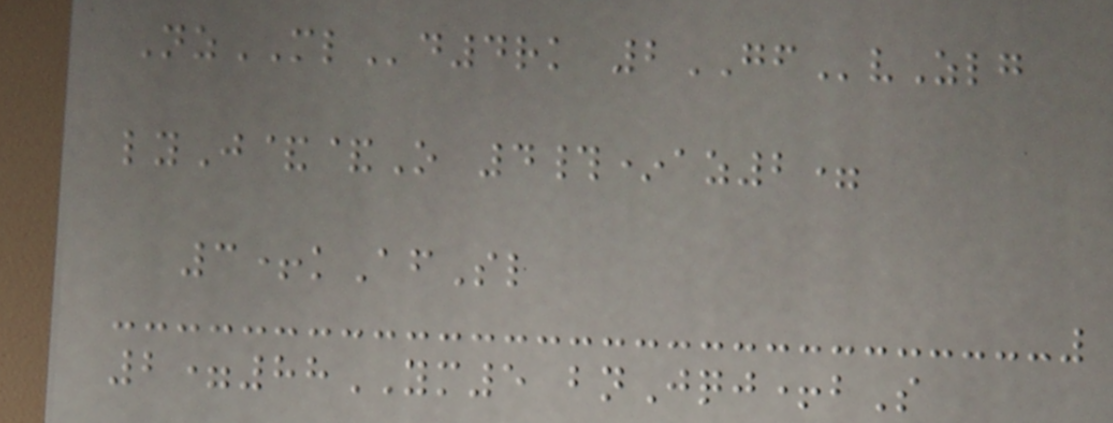NzMLd4rk 2GFvZlg
lyJ&&O 4#*az2=
3+kAfSl
2=88YM5 bnJqj+bS
